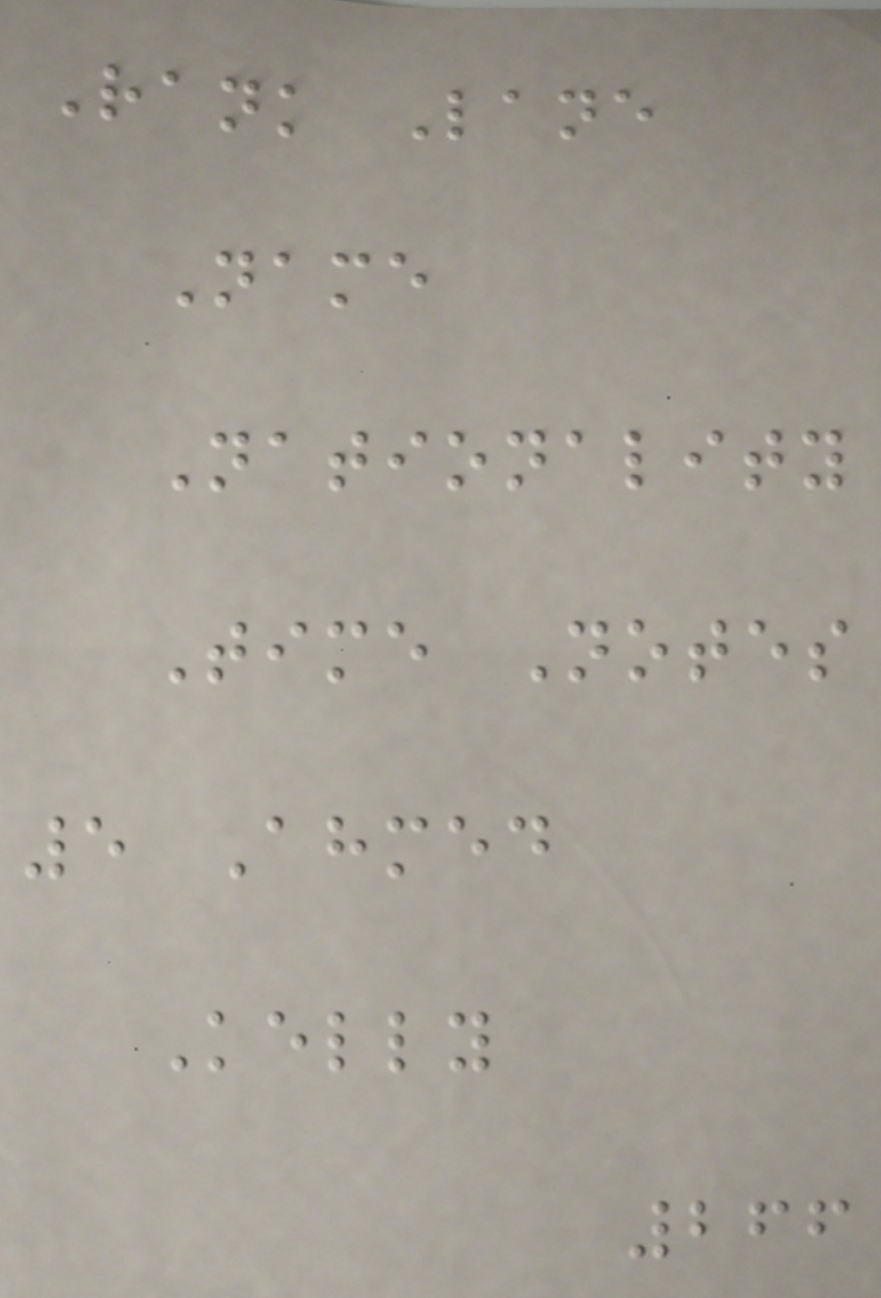Rank Lane
Name
Nationality
Time Notes
5 Ahmed
Kelly
266
